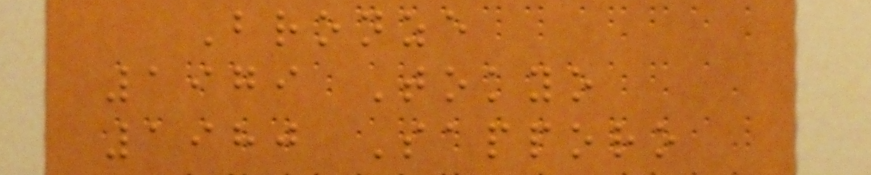Bronze
1979 Tokyo
1980 Sapporo
